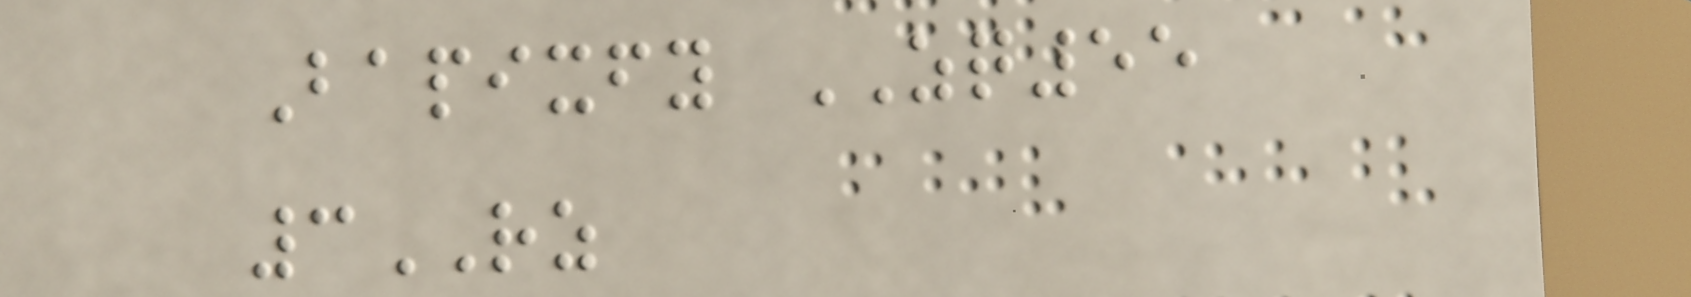Bapixfy ZQ55
3RZ
